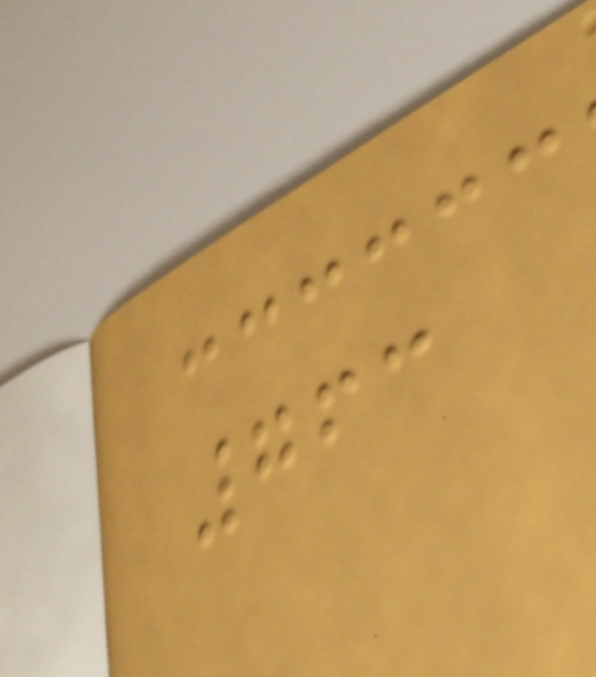763
